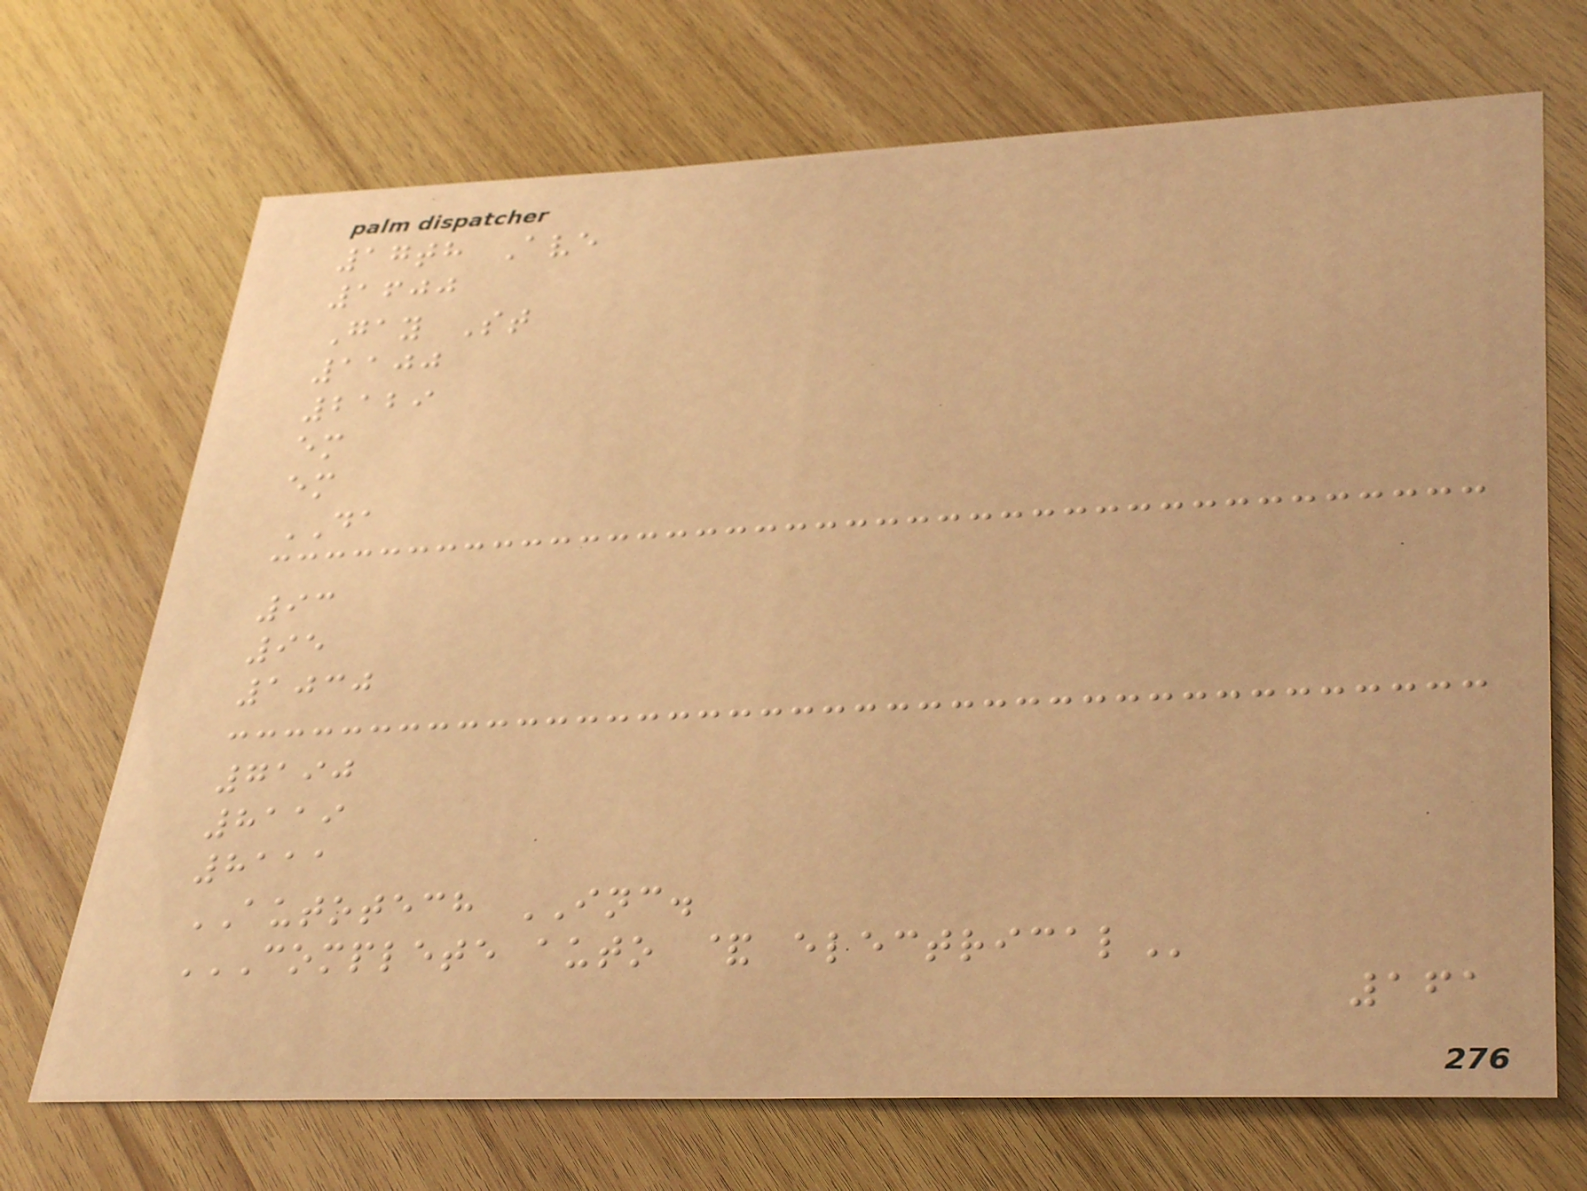17th Ave
1600
Gay St
1100
2129
em
em
DA
93
95
1030
7190
8119
8111
AUTOTECH INC.
COMPLETE AUTO & ELECTRICAL
161
